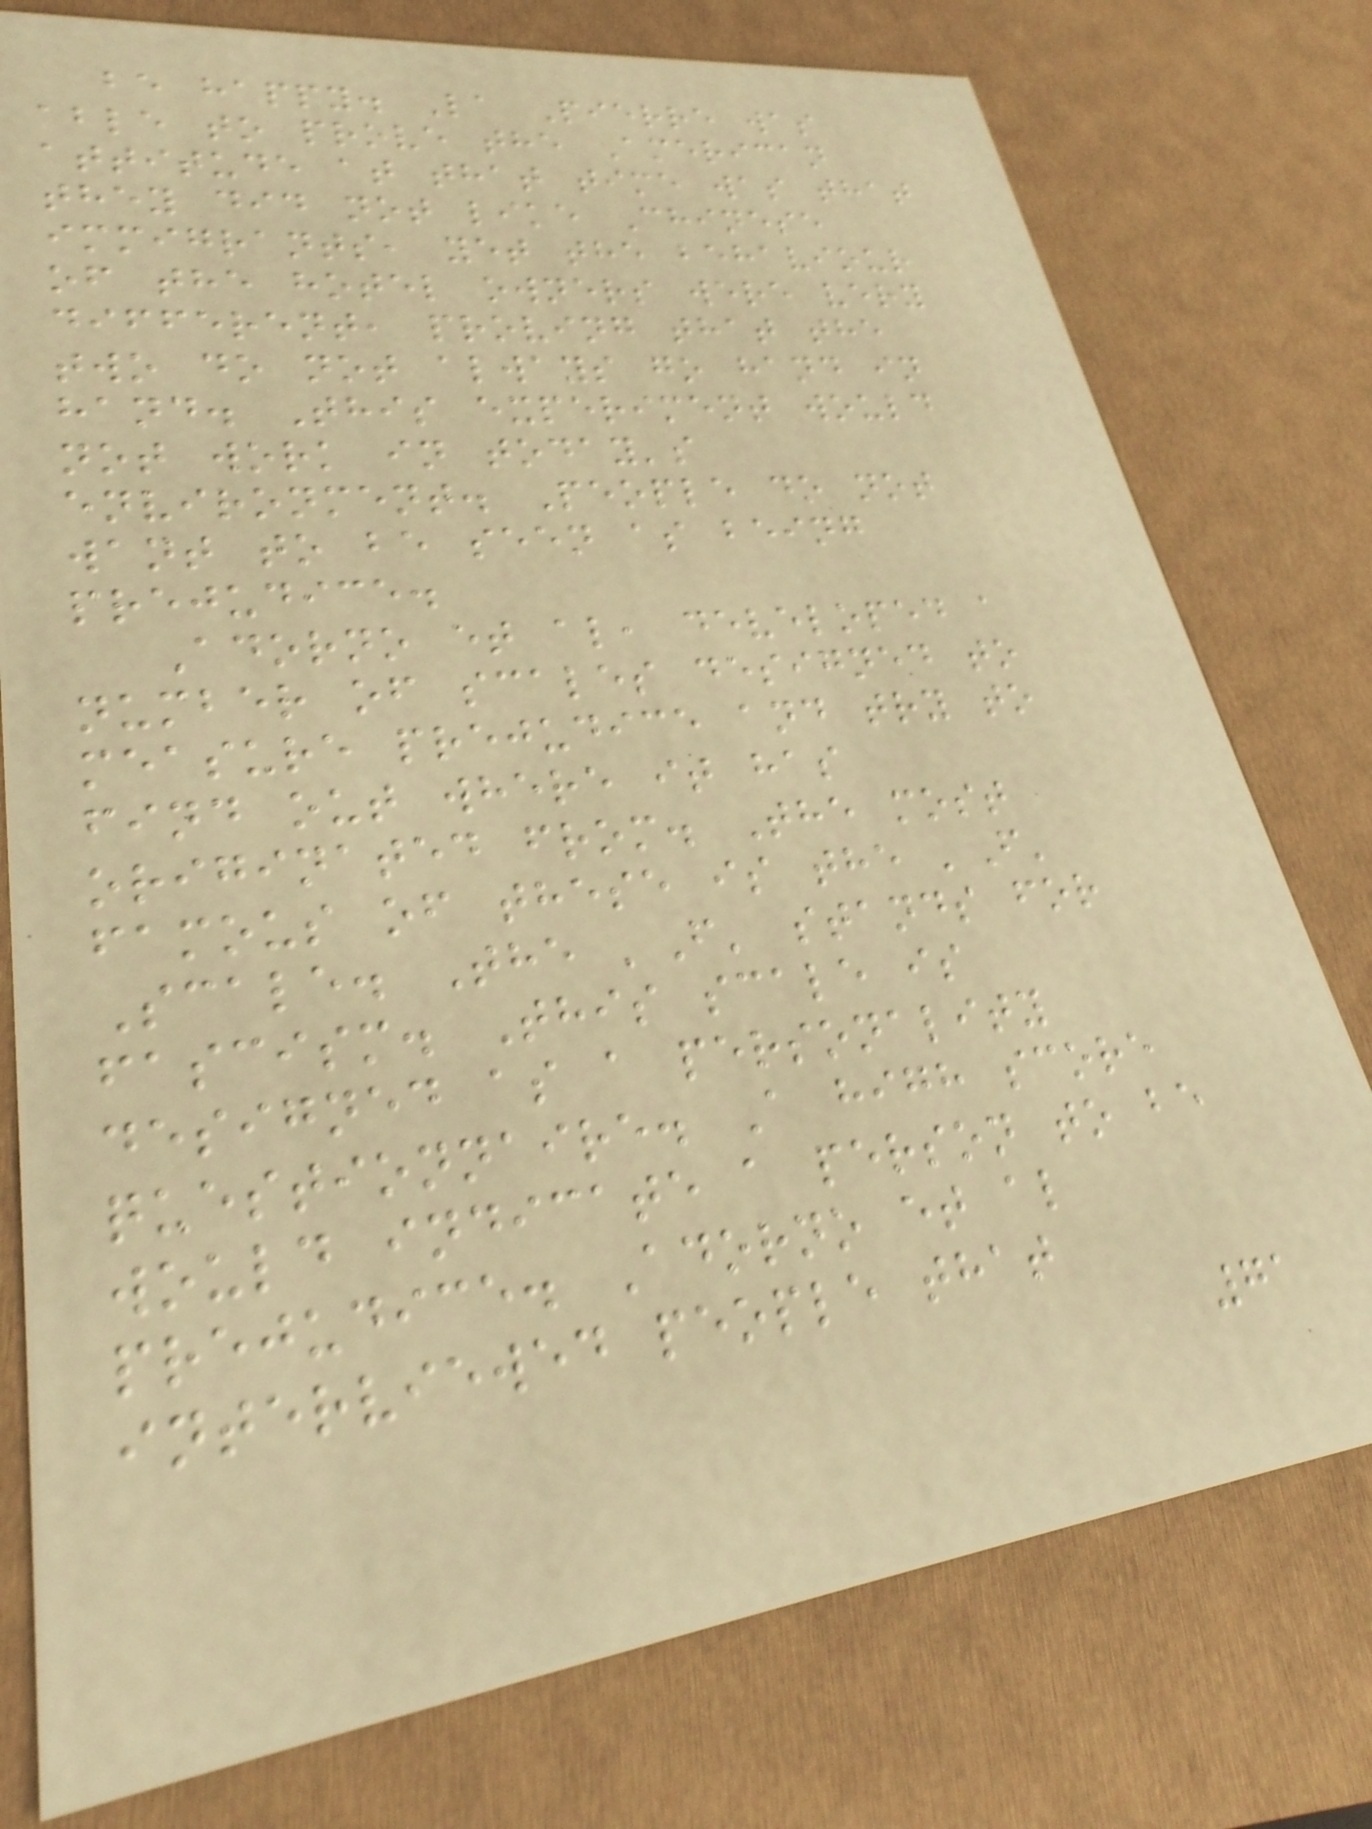be happy. La Pierre was
able to prove the American
attitude at that time was that
they did not like Chinese
immigrants, yet the behaviour
of the hotel owners were very
different, proving that the
two do not always go hand in
hand. This experiment would
not work in today's
environment. People do not
want to be seen as being
prejudice.
Adorno et al, developed a
number of scales designed to
measure prejudice and try to
find out where it has
originated from. The most
famous of these is the 'F'
Scale. The 'F' stands for
fascism. This scale is
designed as a personality
questionnaire. A high score
would indicate a person to be
prejudice. Adorno et al
interviewed people that
71
